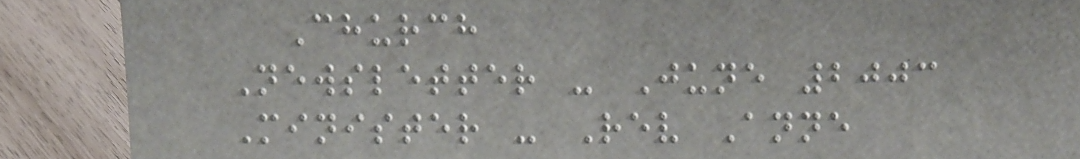Church
Newsletter - June 2003
Minister - Rev Anne
